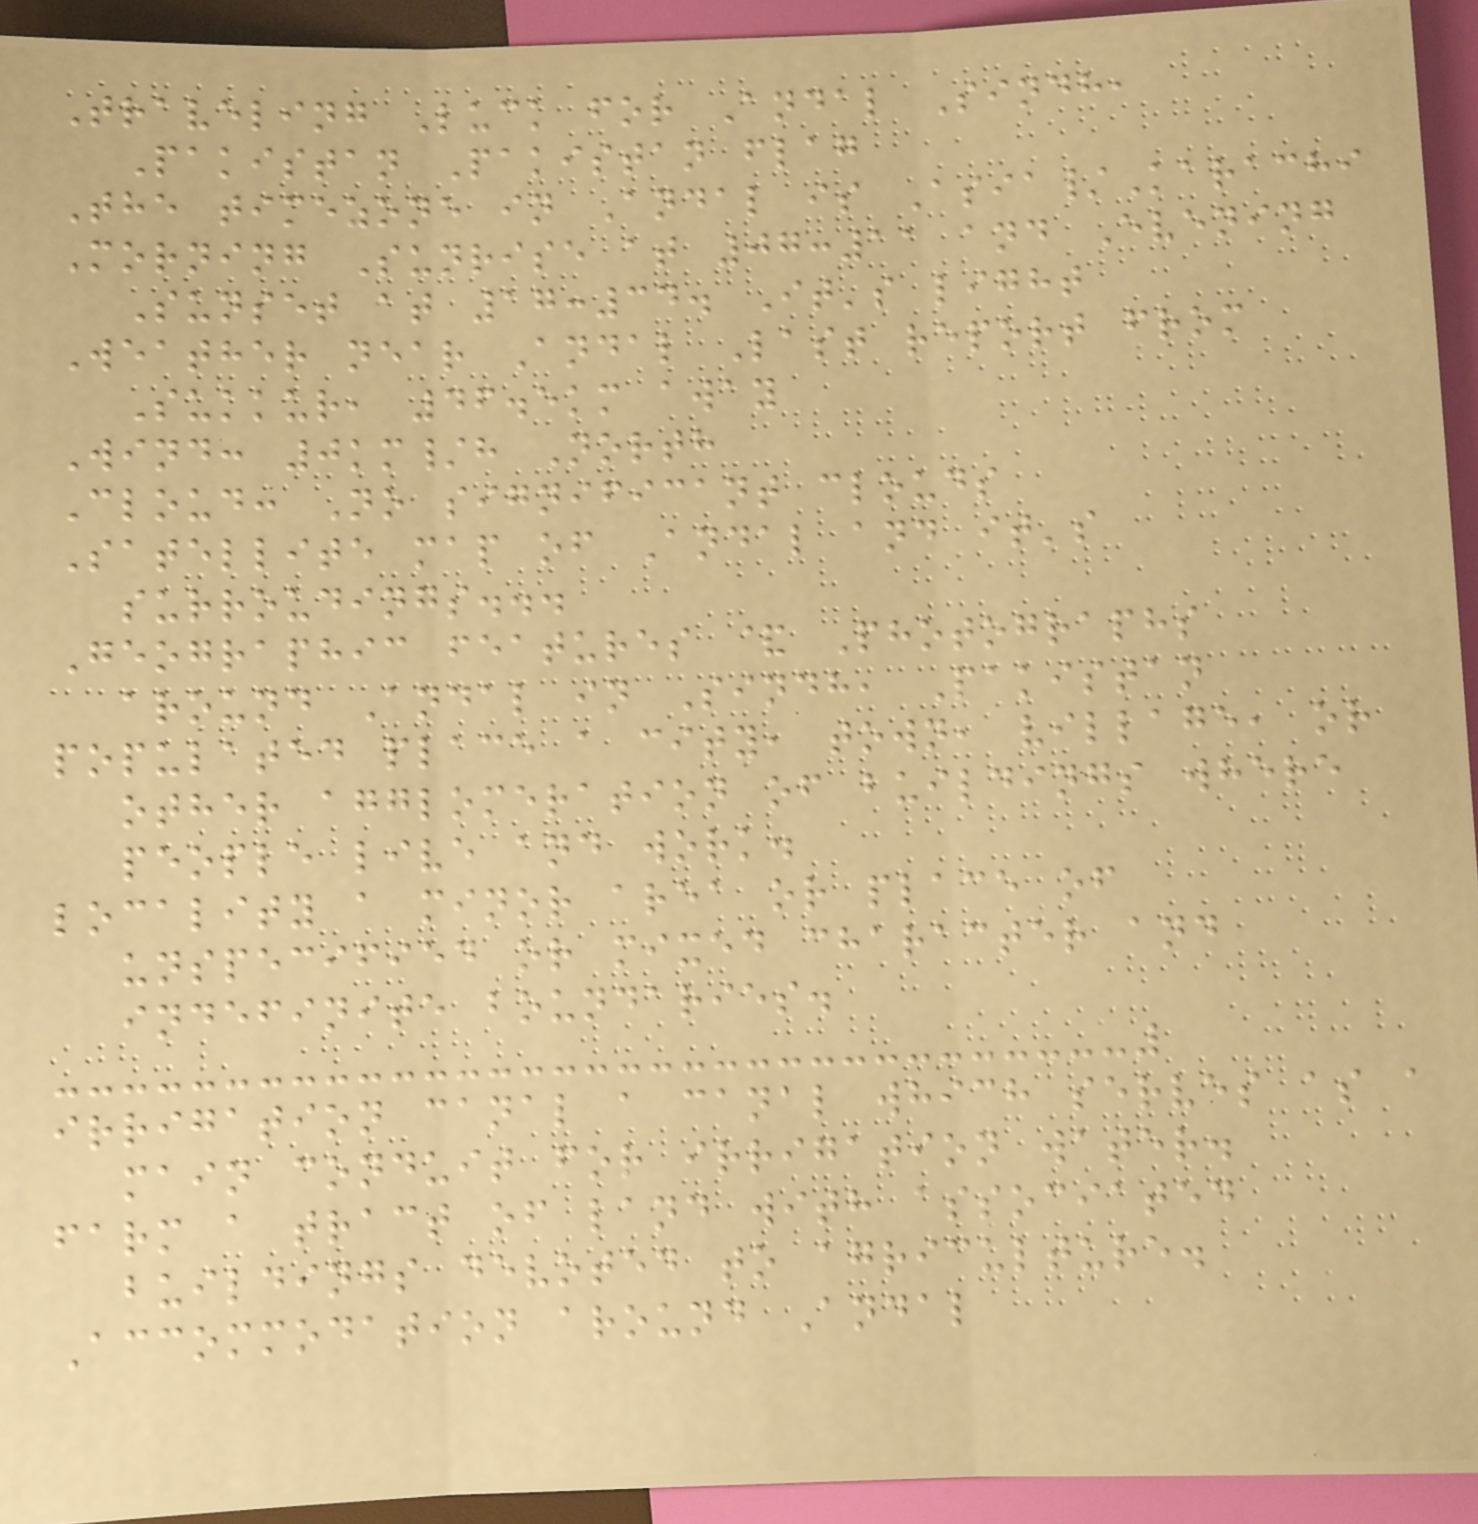Traveling Luck for Andal Sindh,
Pakistan Pakistan flag
The timezone in Andal is Asia/Karachi
Morning Sunrise at 07:11 and Evening
Sunset at 17:34. It's light
Weather near Andal Last report from
Sukkur, 46.5km away
Wind: 0km/h North
Cloud: No significant clouds
Satellite map of Andal and it's
surroudings...
Geographic features & Photographs
around Andal in Sindh, Pakistan
populated place a city, town, village, or
other agglomeration of buildings where
people live and work.
locality a minor area or place of
unspecified or mixed character and
indefinite boundaries.
irrigation canal a canal which serves as a
main conduit for irrigation water.
farm a tract of land with associated
buildings devoted to agriculture.
Accommodation around Andal
